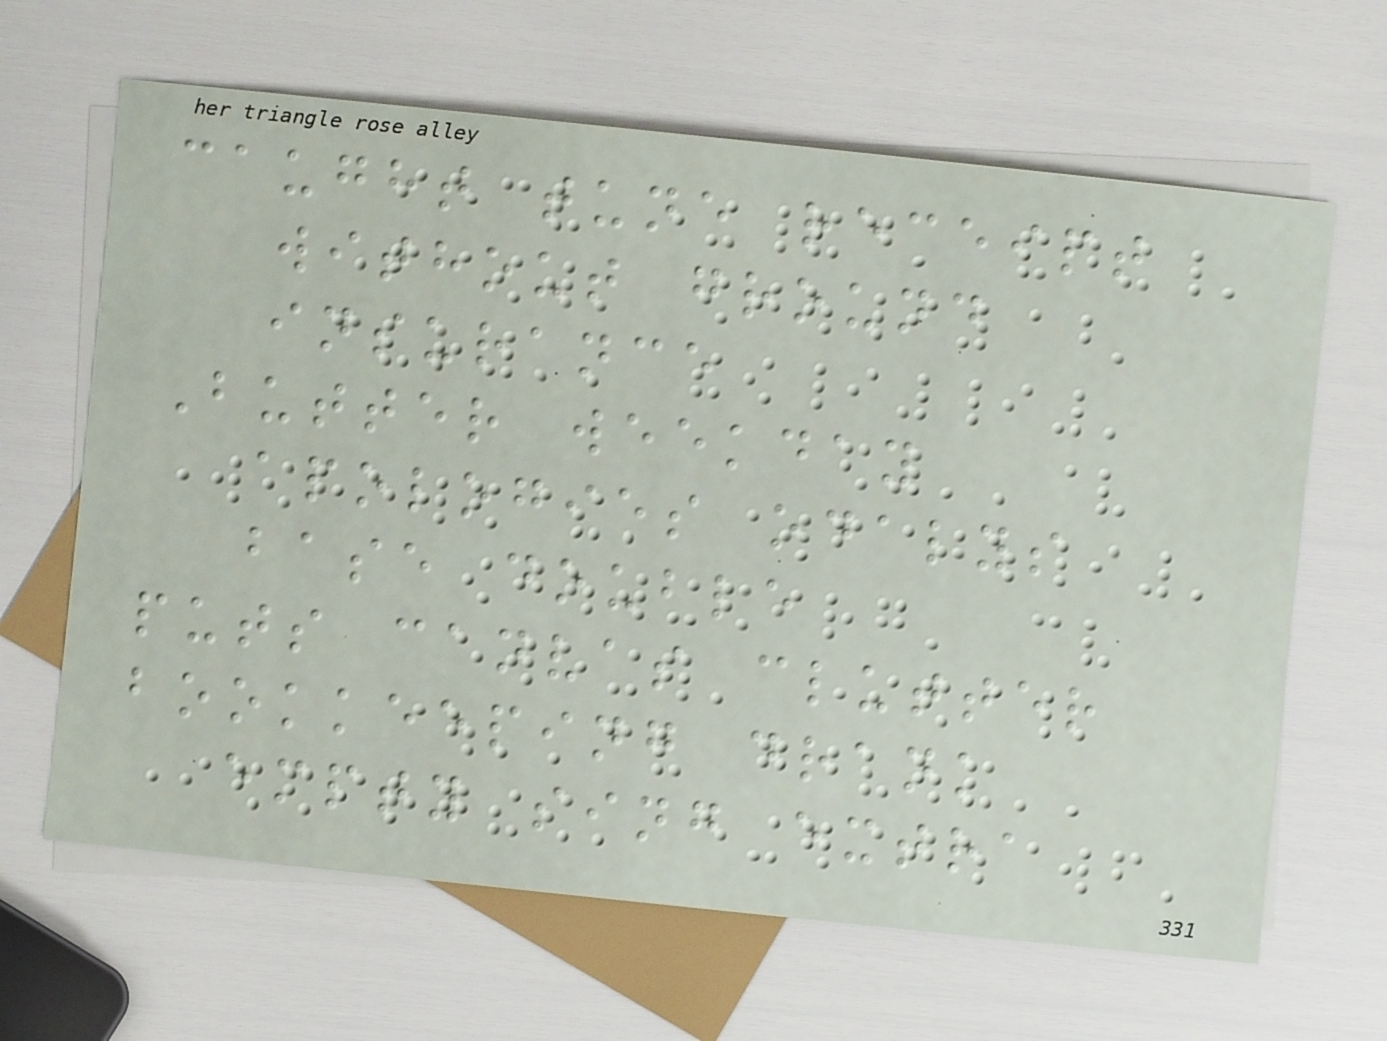caught tune receipt
without ground
insurance
Butter weekday
apologies odalys
base double
puts canvas clutter
bookkeeping drank
empty sing extra
